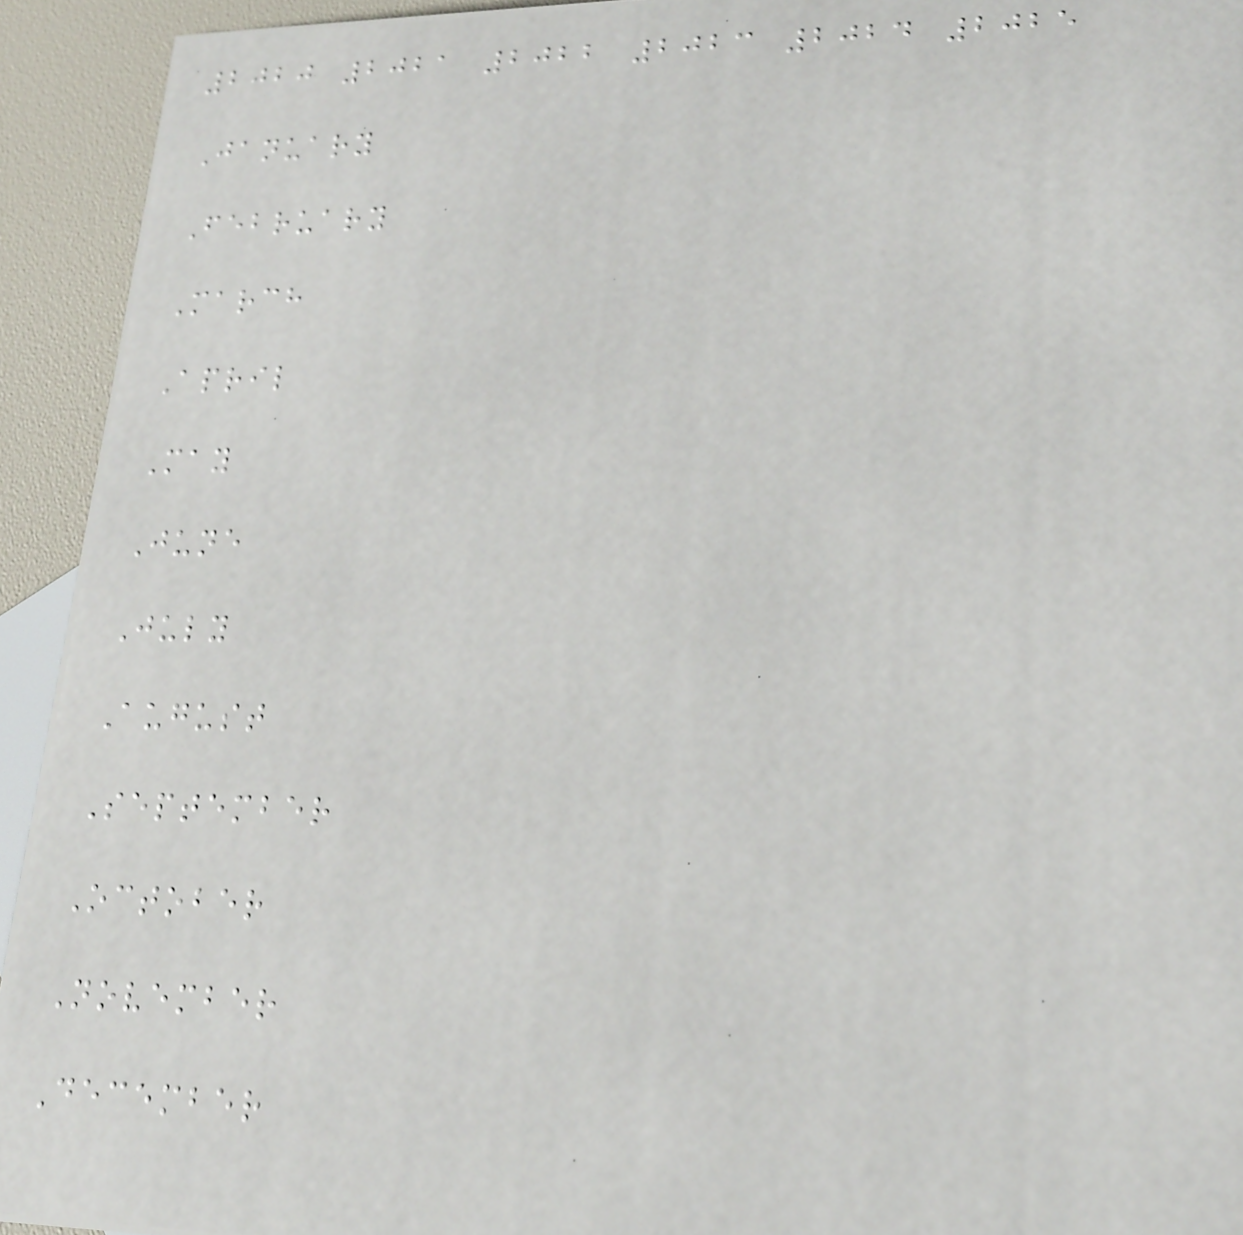2020 2021 2022 2023 2024 2025
January
February
March
April
May
June
July
August
September
October
November
December
